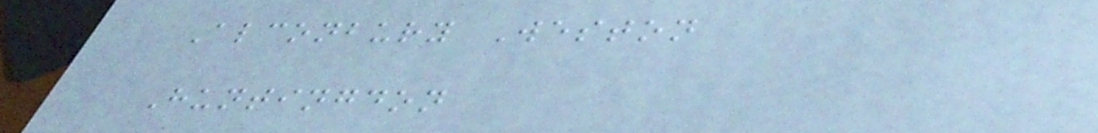Alconbury Weston
Huntingdon
